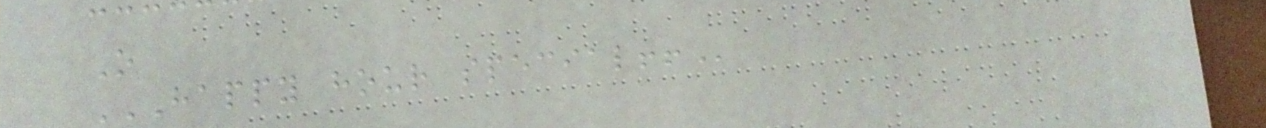O
HAPPY HOUR SPECIAL!!
